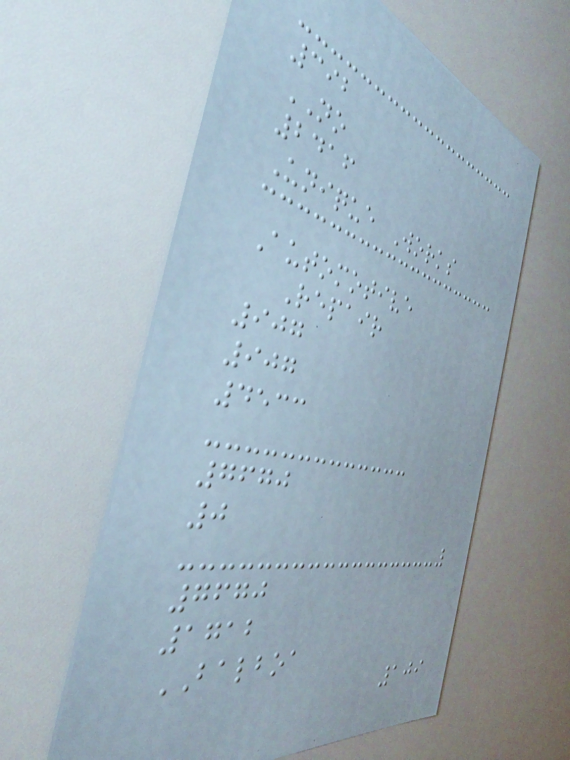392
NO
2416
Unique Works
Automotive
Repair
907
907
4533
7670
0
7670
1712
BALBOA
109
